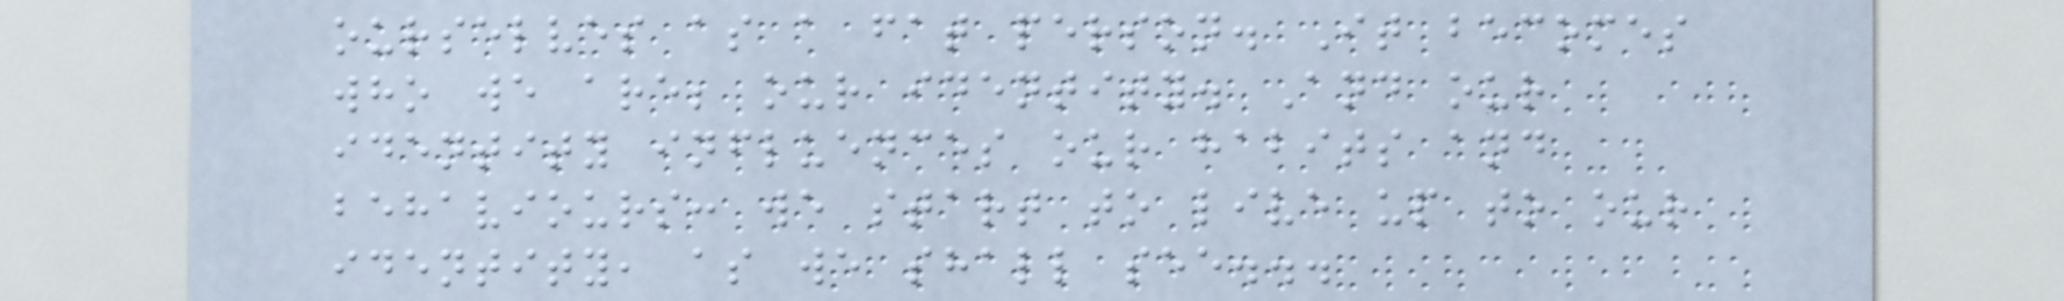ourselves as a fat person. It becomes
who we are; our identity. And our
identity influences our habits and
behaviours: we start to live up to our
identity, as we shall see...
